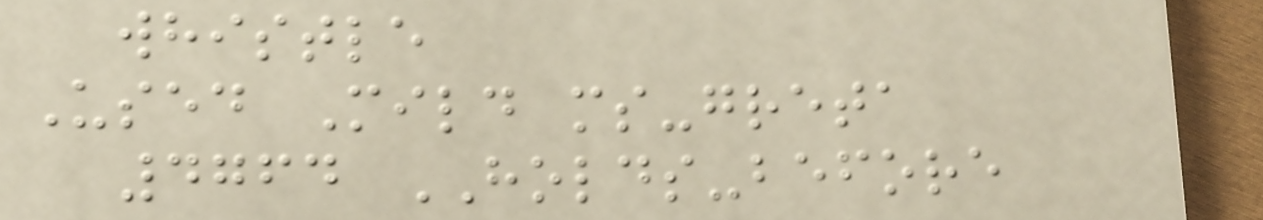whistle
Used Mild ms-greta
4764 HOLDS-before
